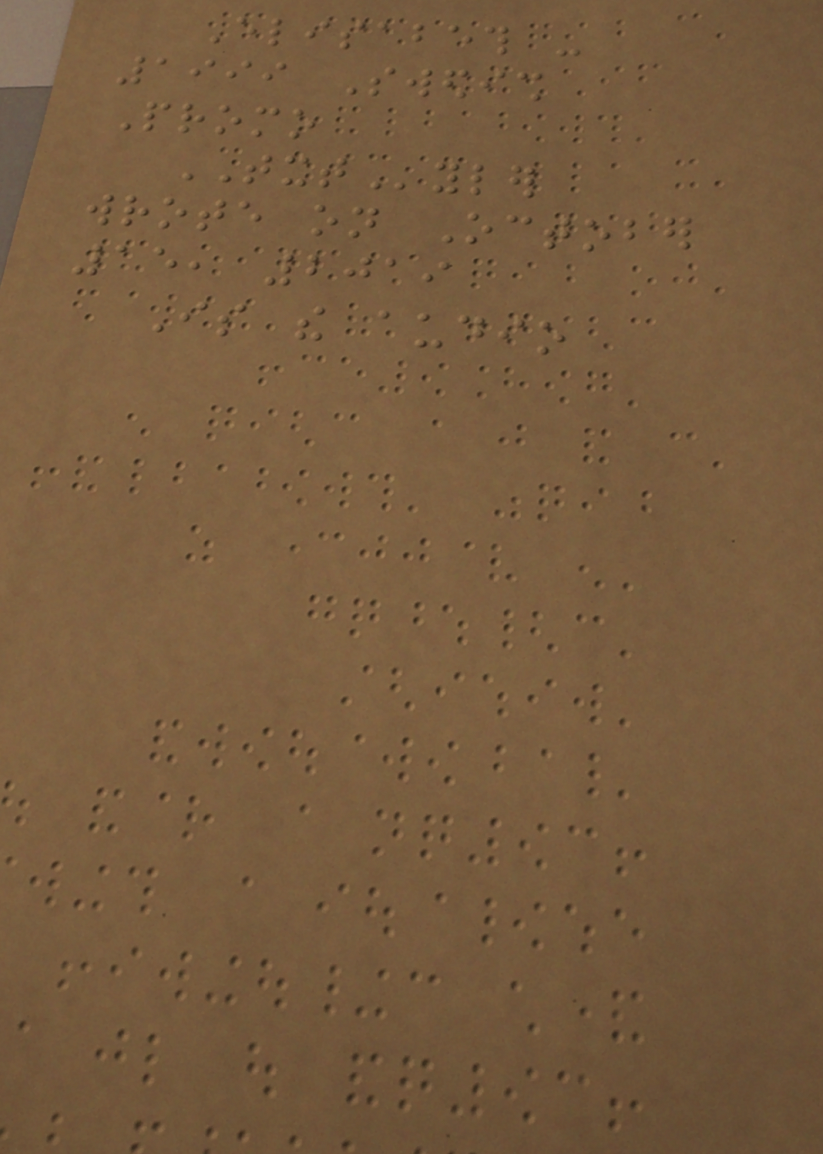Elisabeth -
1999 Swedish
Promo
TXTyler
wrote on October
15, 2019
Is the audio
